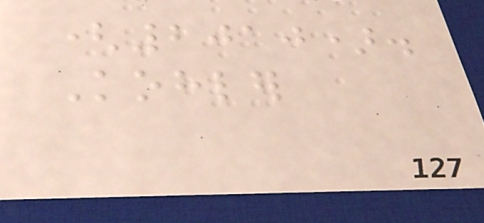(2010).
Kohler
